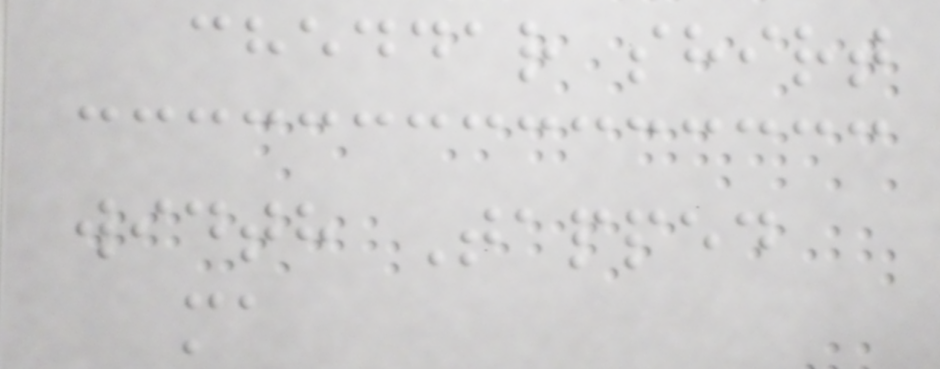cheddar shirt
width Tapped
ma
